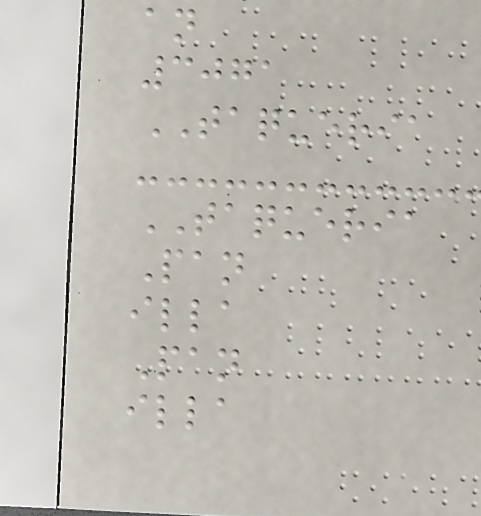an
3071
TAQUERIA
TAQUERIA
Pan
illa
Pan
illa
